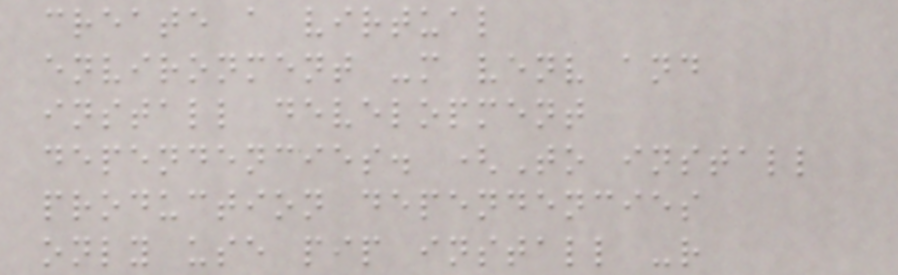create a virtual
environment -m venv and
install development
dependencies. (To install
production dependencies
only use pip install -r
